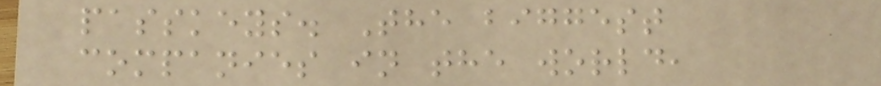passkeys. The biggest
companies in the world,
